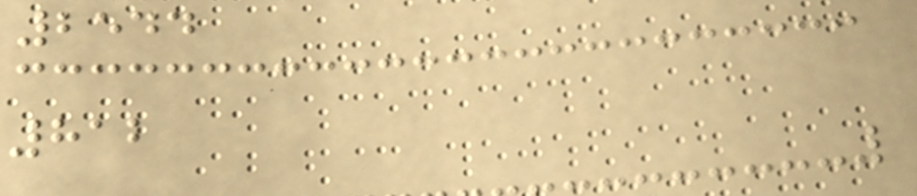2544
812
